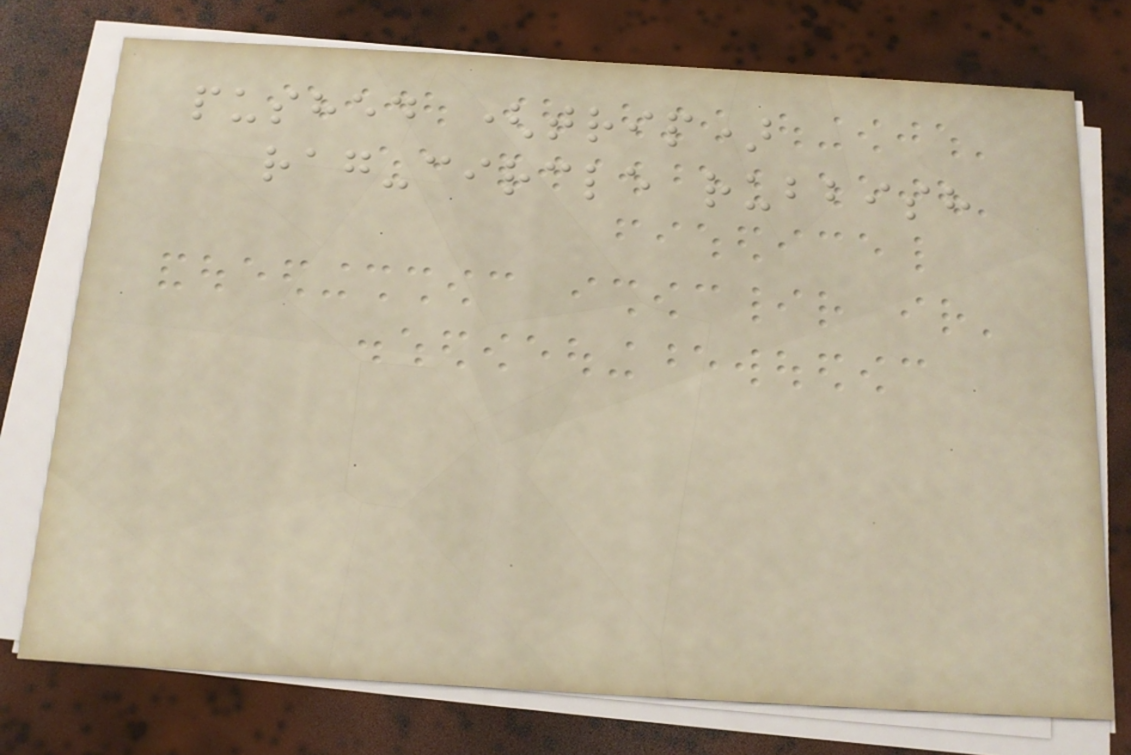pushed (trip)
rag-circle rubbish
